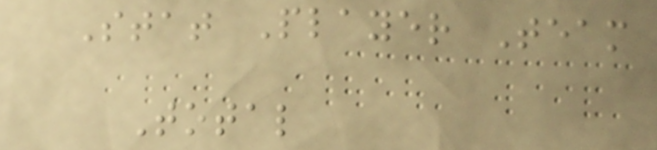Stat Player Team
Total
